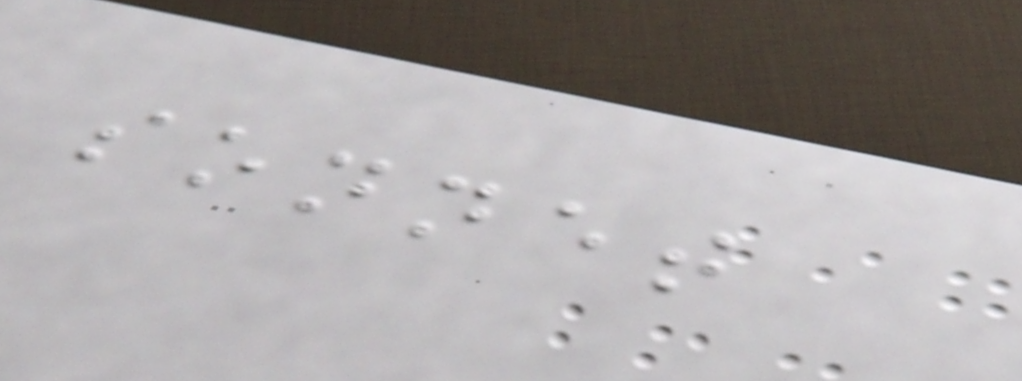sonnet
